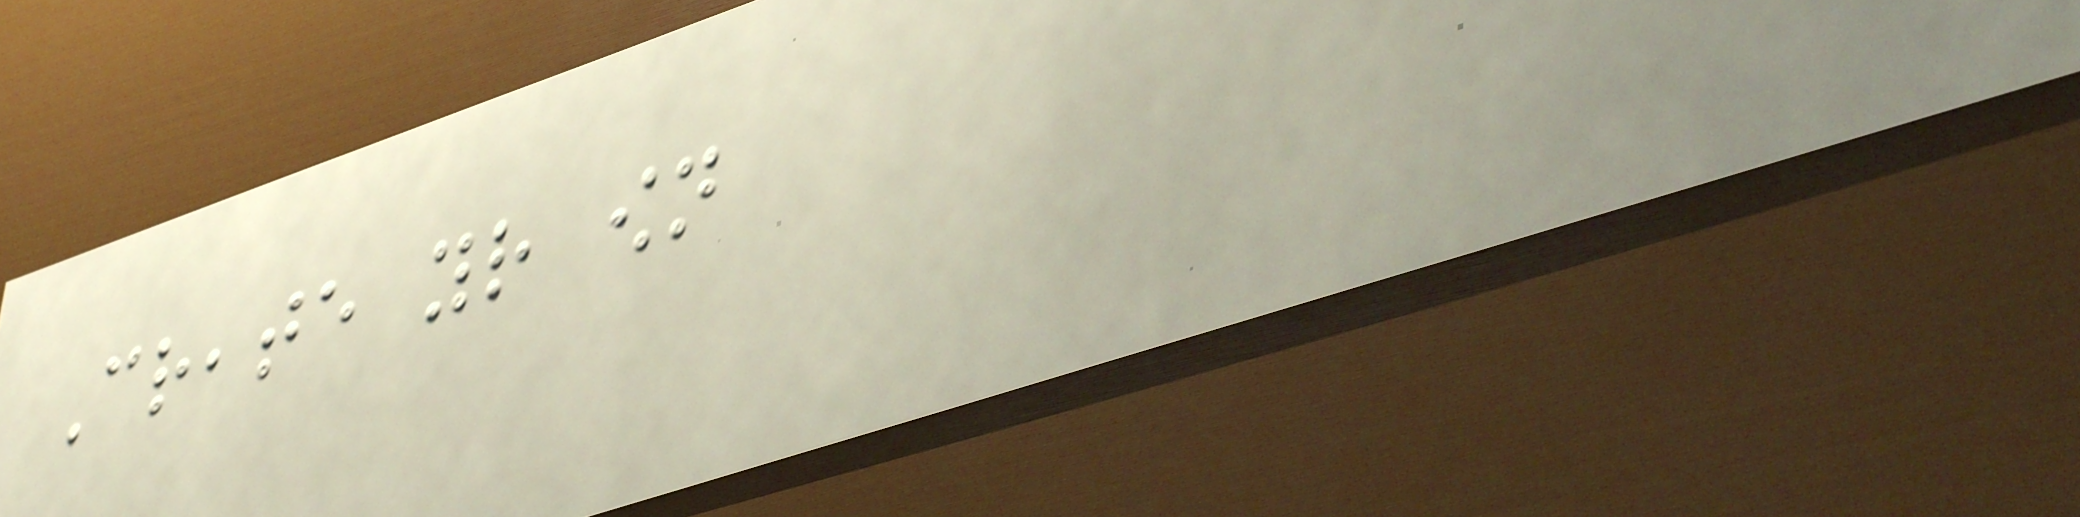Create your own
